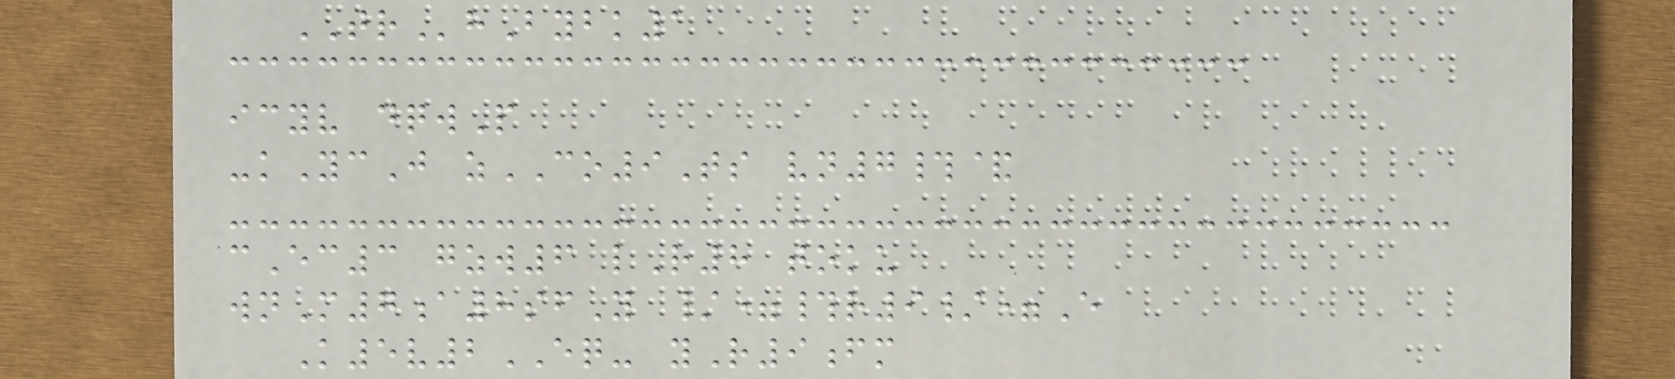TRhBybk1
icyv dqwP
-kYcJ zCO9Ts vn7#&
cEc3 gzw6 lR8 toku
wnM7a8sfY /=#r9/=E
K5v2EQ- yR9fm
